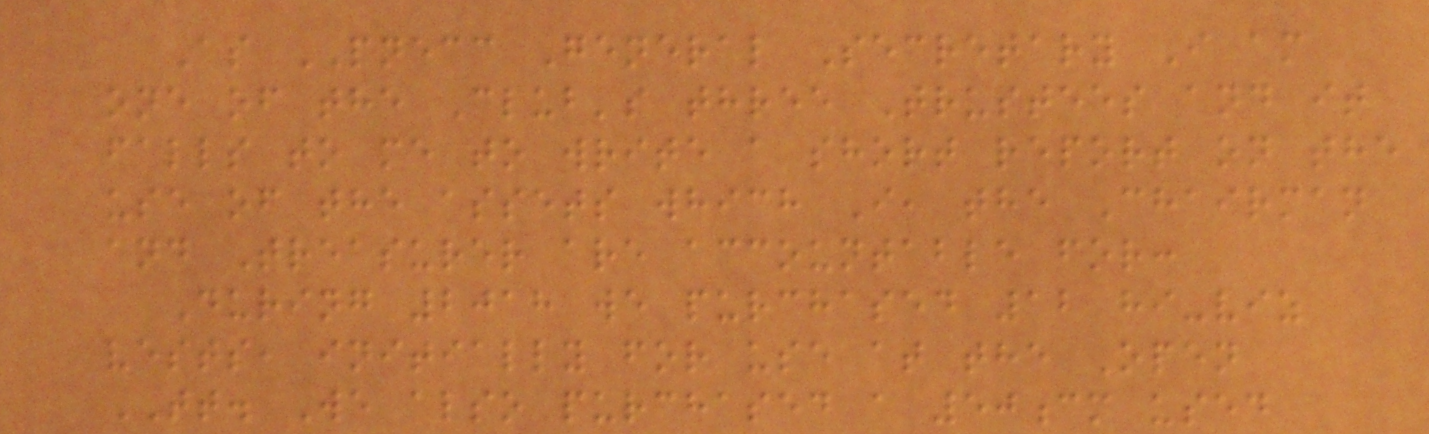As PNECC General Secretary I am
one of the Club's three Trustees and it
falls to me to write a short report on the
use of the assets which I, the Chairman
and Treasurer are accountable for:
During 2018 we purchased 12 hi-viz
vests, initially for use at the Open
TT. We also purchased a 50cm used
